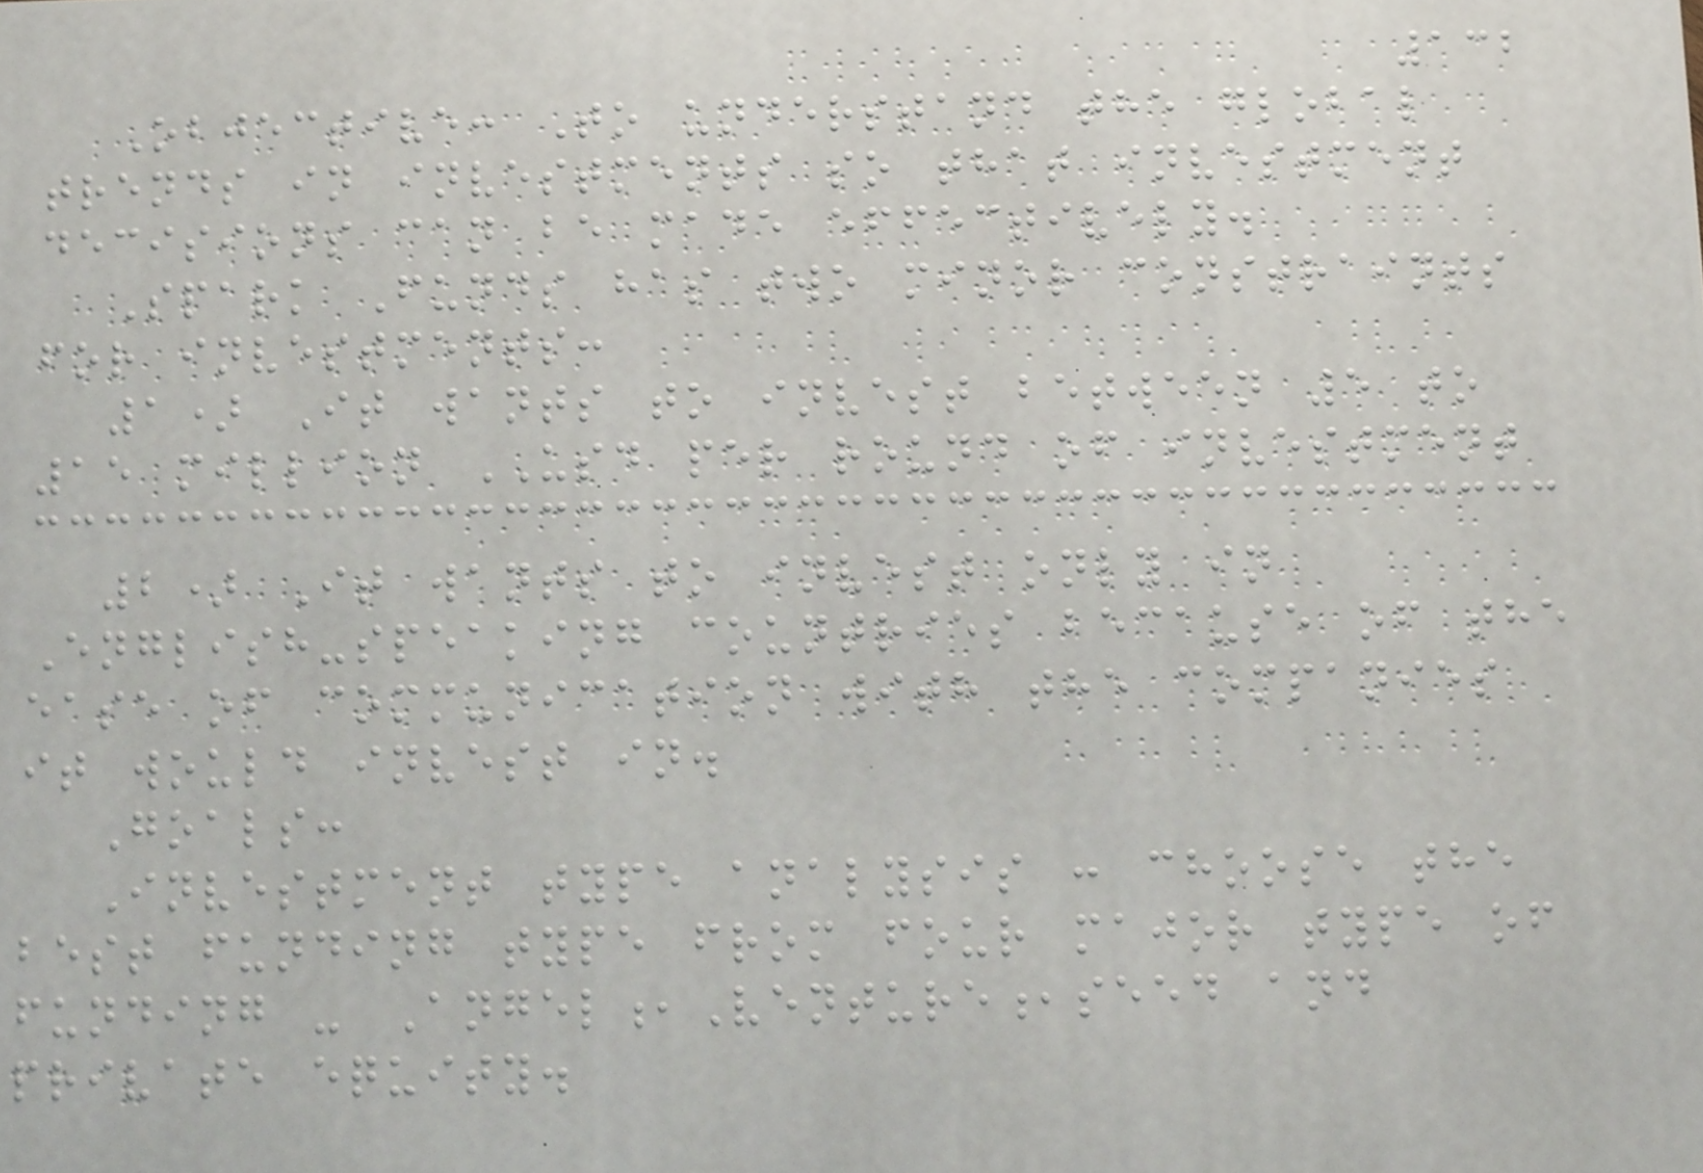132
Objective: To understand the global
trends in investments so that investment
decisions can be made effectively.
Spark Funds has two minor constraints
for investments:
1) It wants to invest between 5 to
15 million USD per round of investment
2) It wants to invest only in
English-speaking countries because of the
ease of communication with the companies
it would invest in.
Goals:
Investment type analysis : choose the
best funding type from four major type of
funding - Angel,Venture,seed and
private equity.
